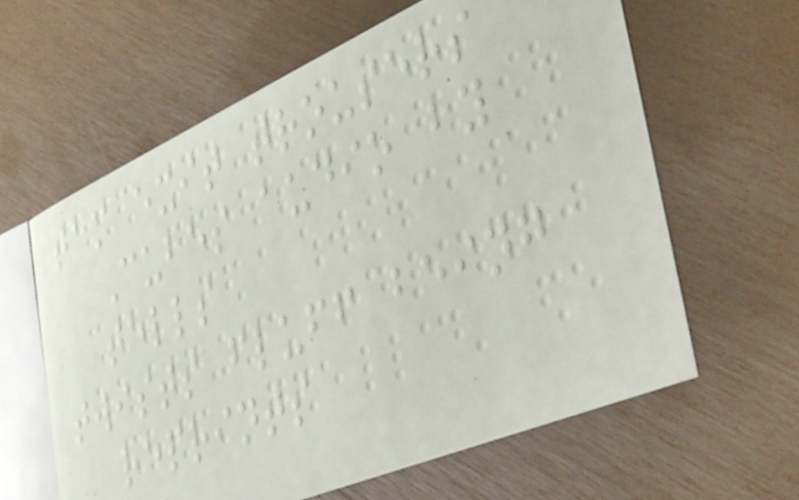tam exit trousers
Cubes audio by
tells
twists fluff being
reprints
